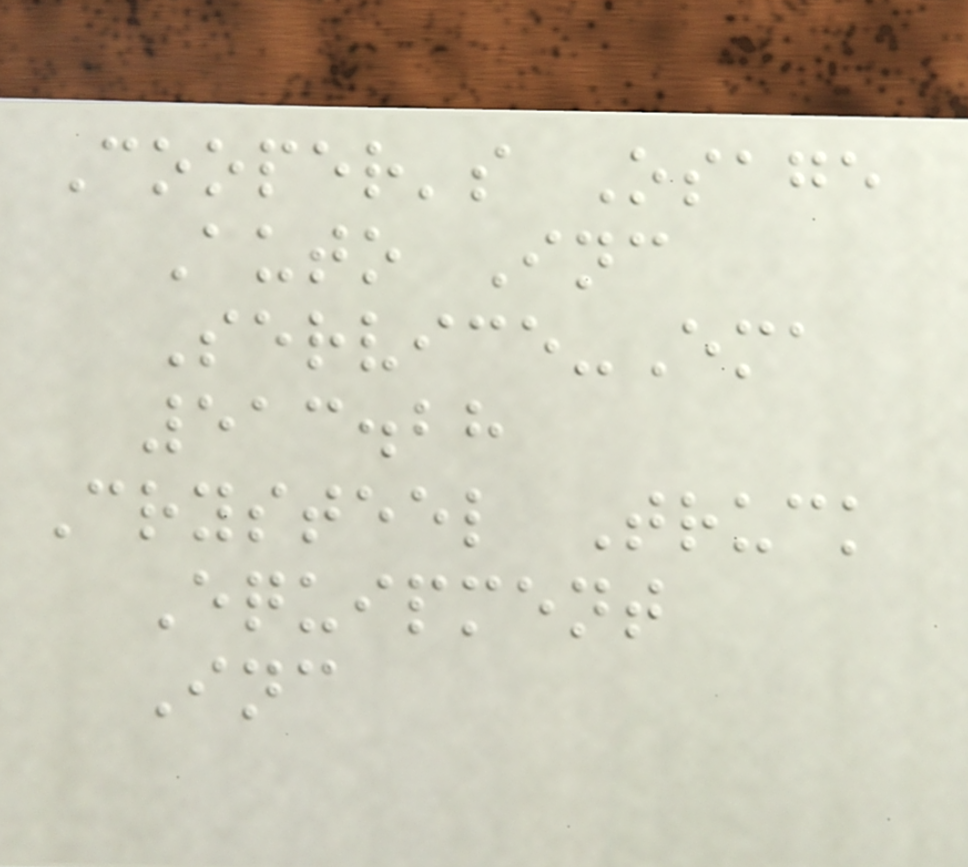Cooper's Osage
Auto Inc
Service-Ema
513.28
Crysteel Truck
Equipment
Inc
